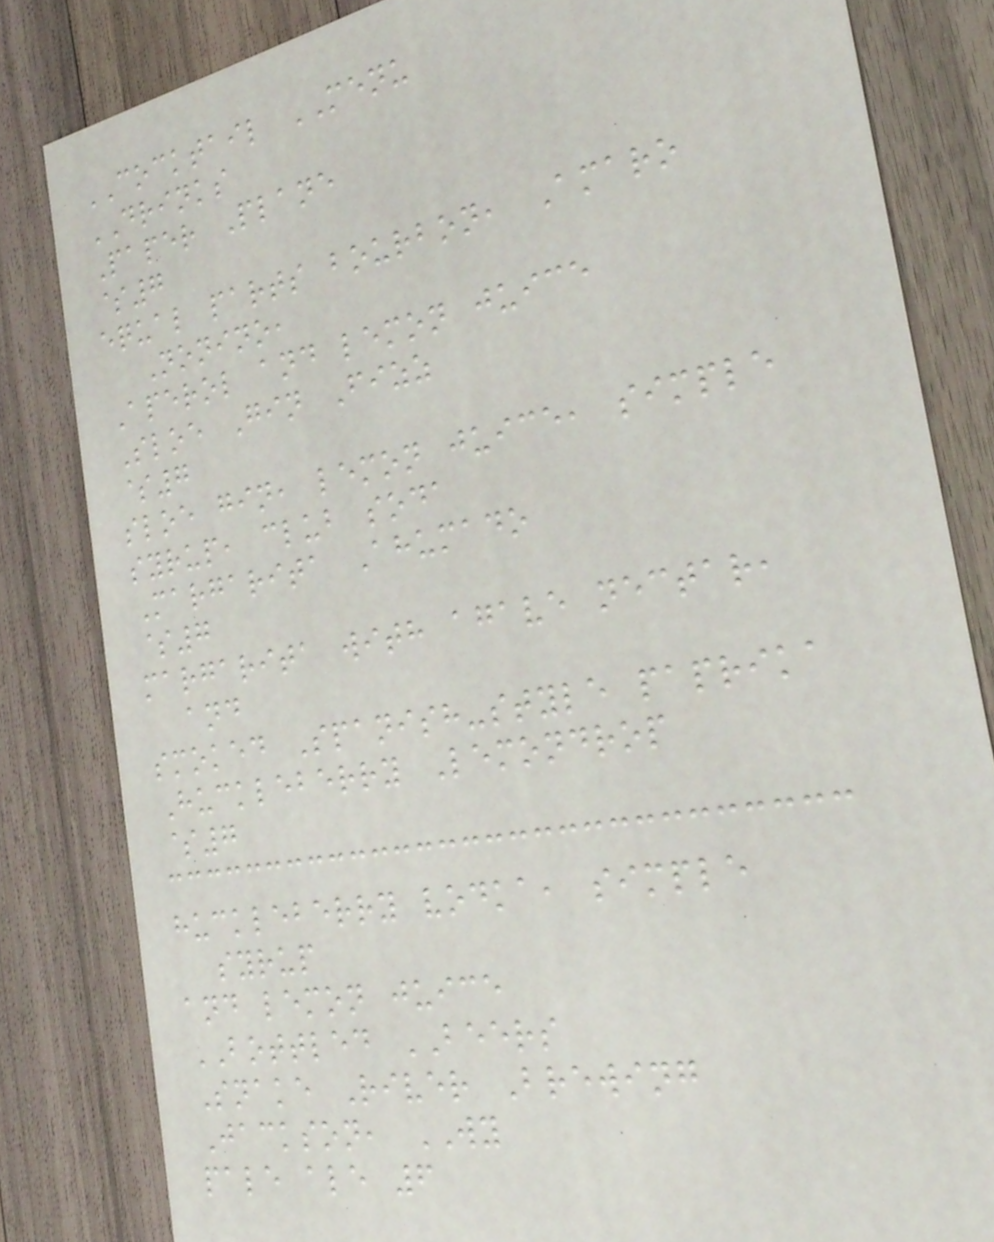COCKTAIL MENU
DRINKS
Paper Plane
$7
equal parts bourbon, Amaro
Nonino,
Aperol and lemon juice
Sloe Gin Fizz
$7
sloe gin, lemon juice, simple
syrup, club soda
Margarita Ahumado
$7
margarita with agave nectar,
and
smoked Spanish-style paprika
Huckleberry Lemondrop
$7
huckleberry vodka, simple
syrup
and lemon juice
BOTTLED BEERS
Snake River Brewing
Jackson, WY
pale ale 6
